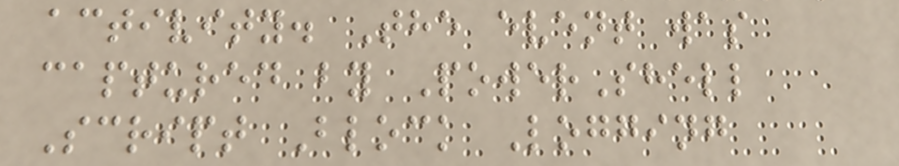activity. The event was
captured by PowerShell
Script Block Logging
